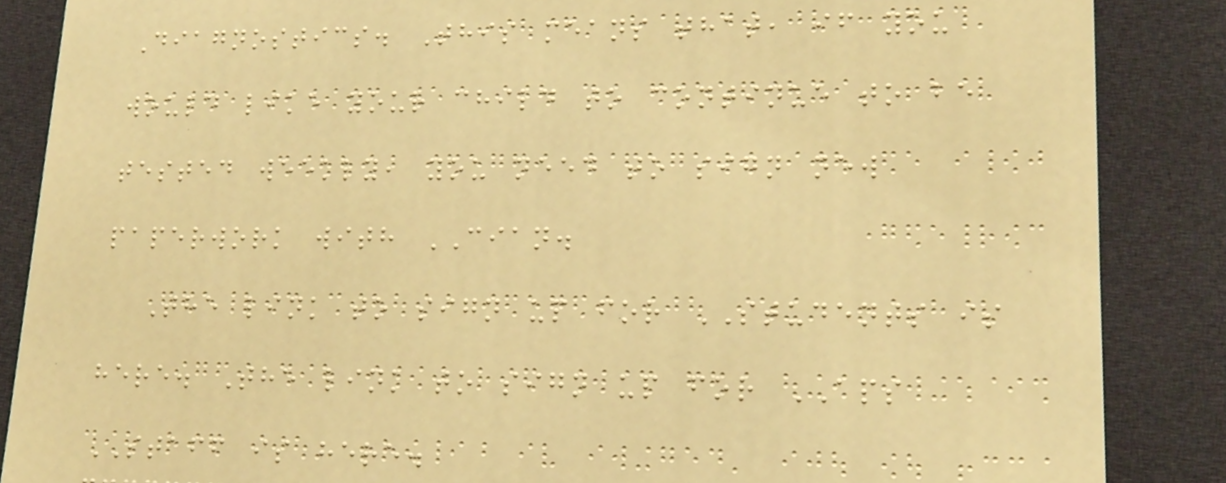Diagnostics. This means that, if you
would like your child to continue to be
tested weekly, you need to sign new
paperwork with CIAN.
The link to sign up for STUDENTS is
here. The link to sign up for APS
STAFF is here.
